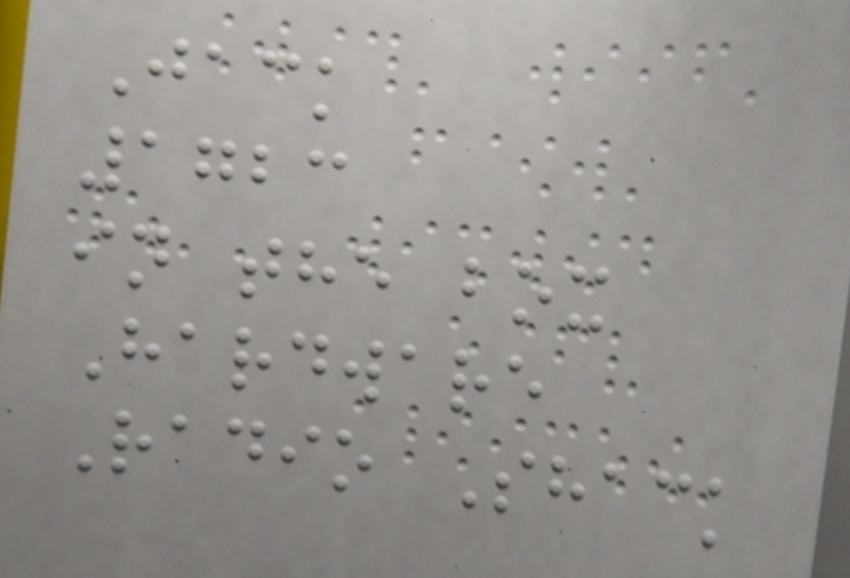Jack
1723
in the box
Hardware
Radio Shack
